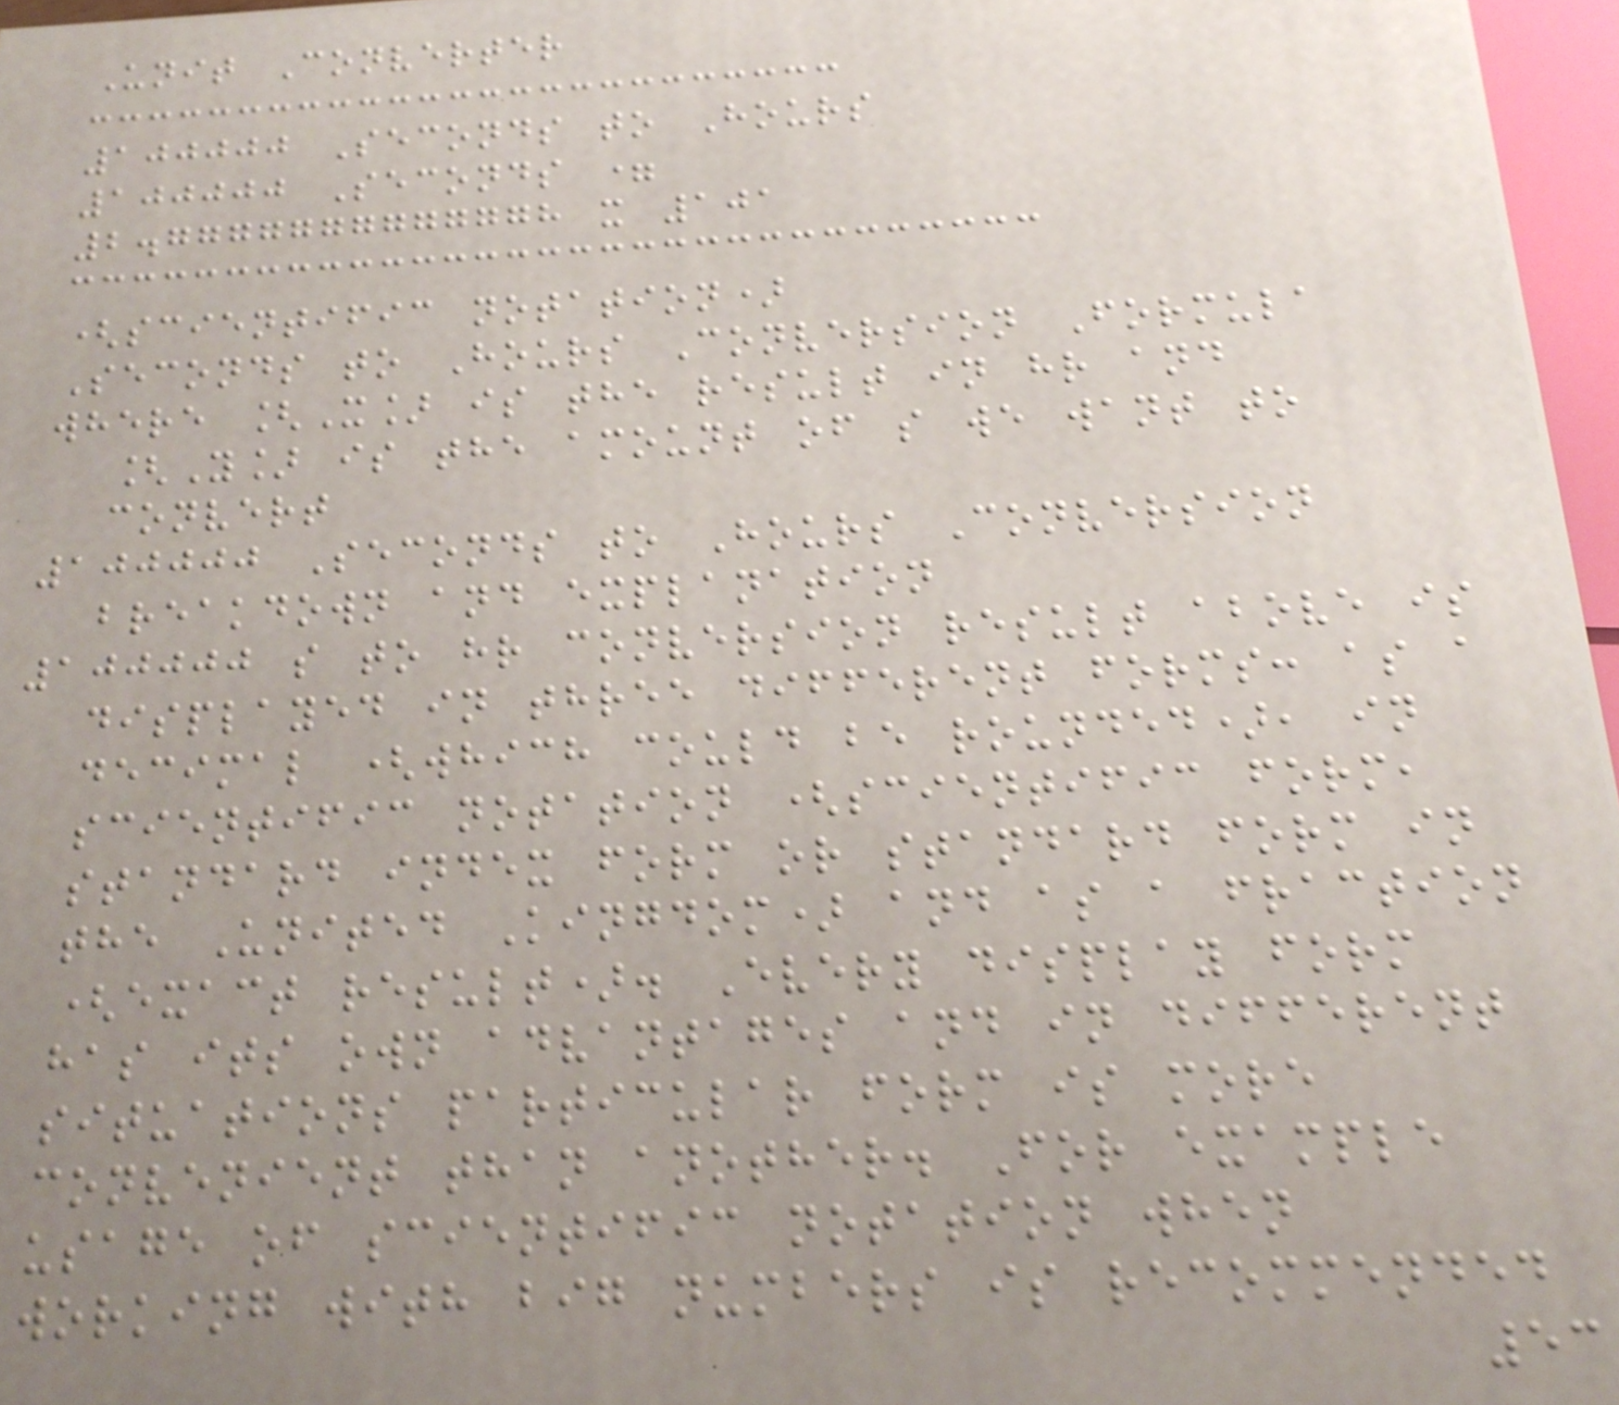Unit Converter
100000 Seconds to Hours
100000 Seconds =
2.7777777777778 x 101
(scientific notation)
Seconds to Hours Conversion Formula
where [X] is the result in hr and
[Y] is the amount of s we want to
convert
100000 Seconds to Hours Conversion
breakdown and explanation
100000 s to hr conversion result above is
displayed in three different forms: as a
decimal (which could be rounded), in
scientific notation (scientific form,
standard index form or standard form in
the United Kingdom) and as a fraction
(exact result). Every display form
has its own advantages and in different
situations particular form is more
convenient than another. For example
usage of scientific notation when
working with big numbers is recommended
53
